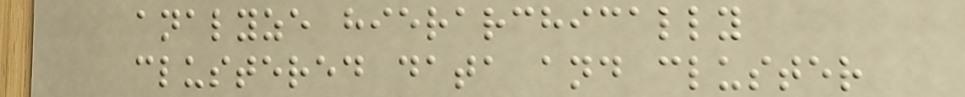analyze hierarchically
clustered data and cluster
